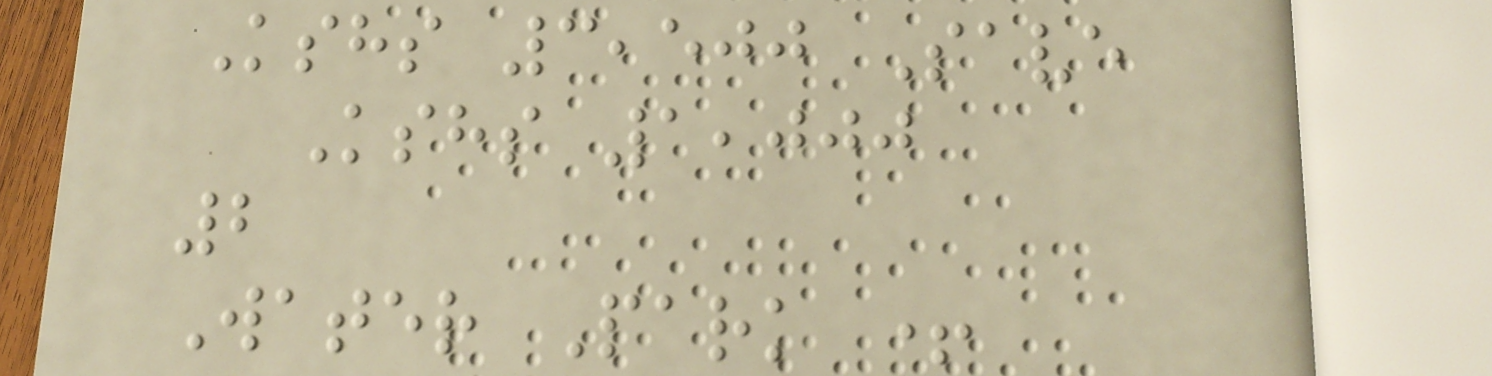Kshs 3,500 Save
Kshs 1,000
2
Water Park +
